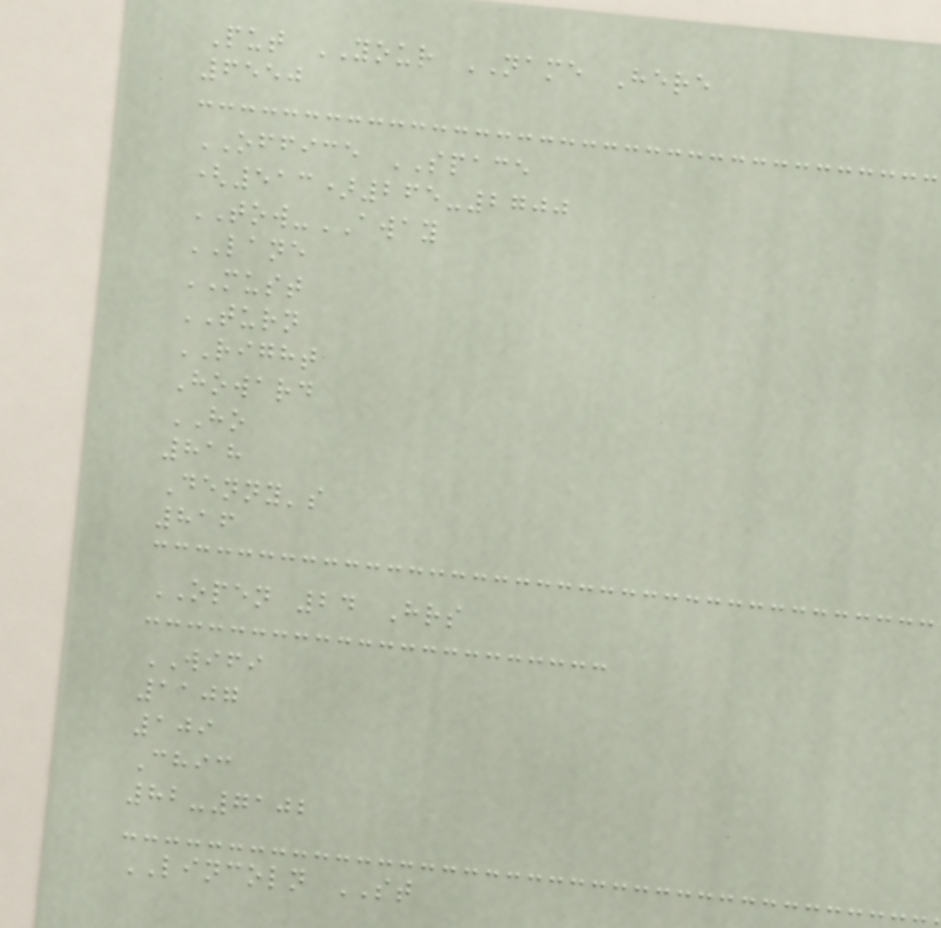Put YOUR NAME Here
6550
OFFICE SPACE
(513)265-2700
TOW-AWAY
LANE
MUST
TURN
RIGHT
Howard
HO
818
Denny's
816
OPEN 24 Hrs
WIFI
1107
109
Chic
82-7102
LINCOLN ST
